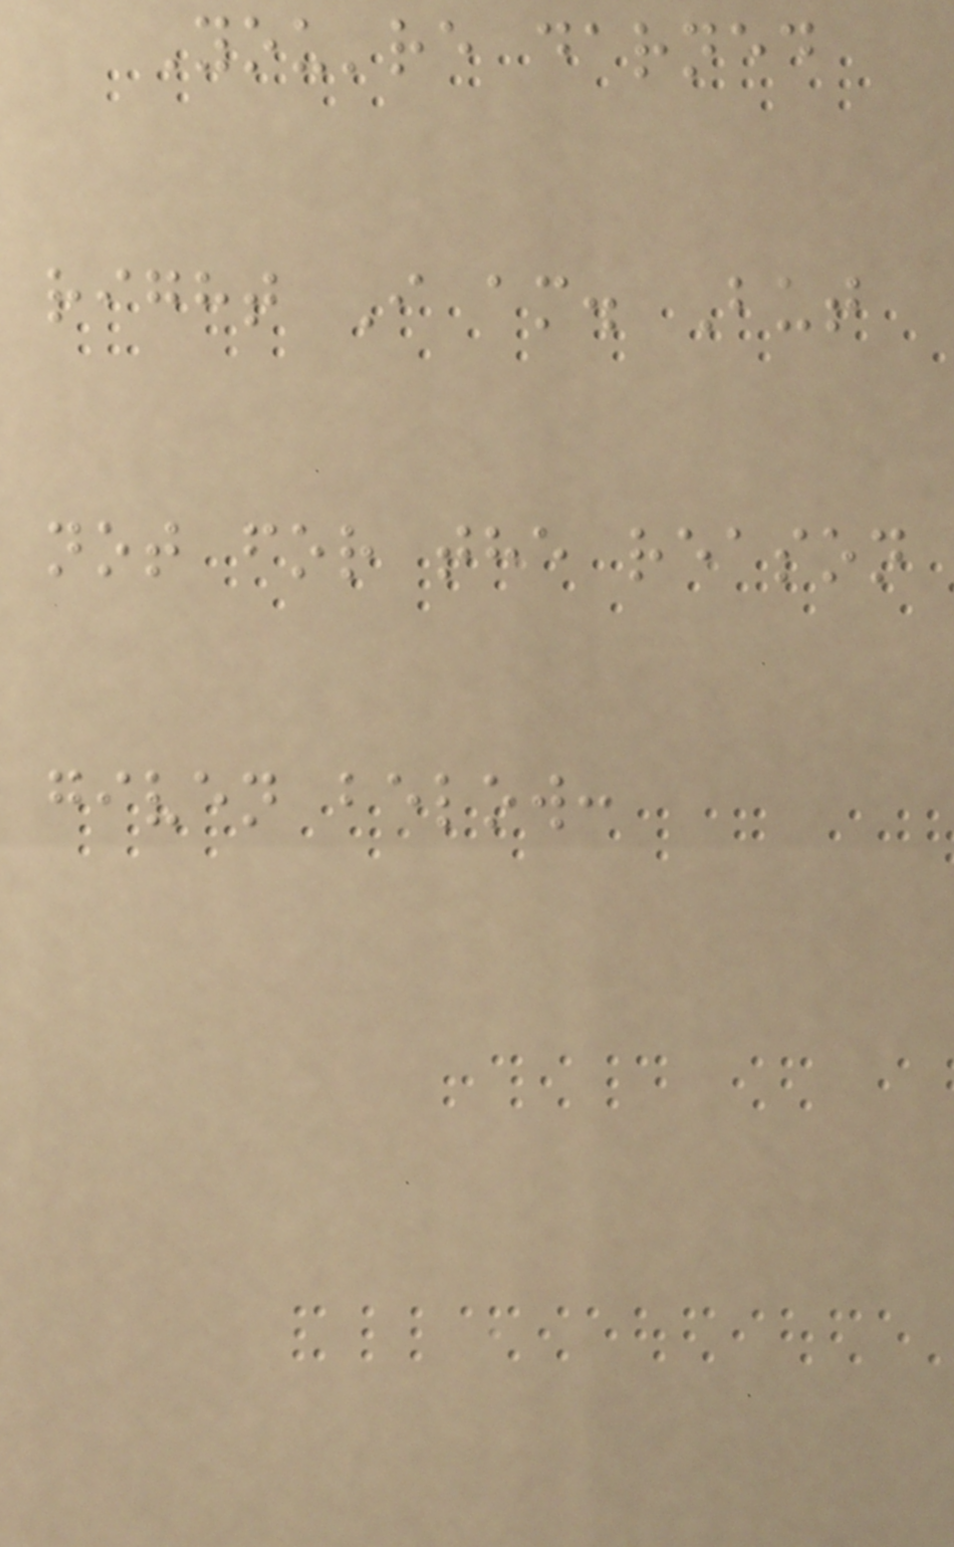You're darned
right I am. But
not for the reason
given below:
